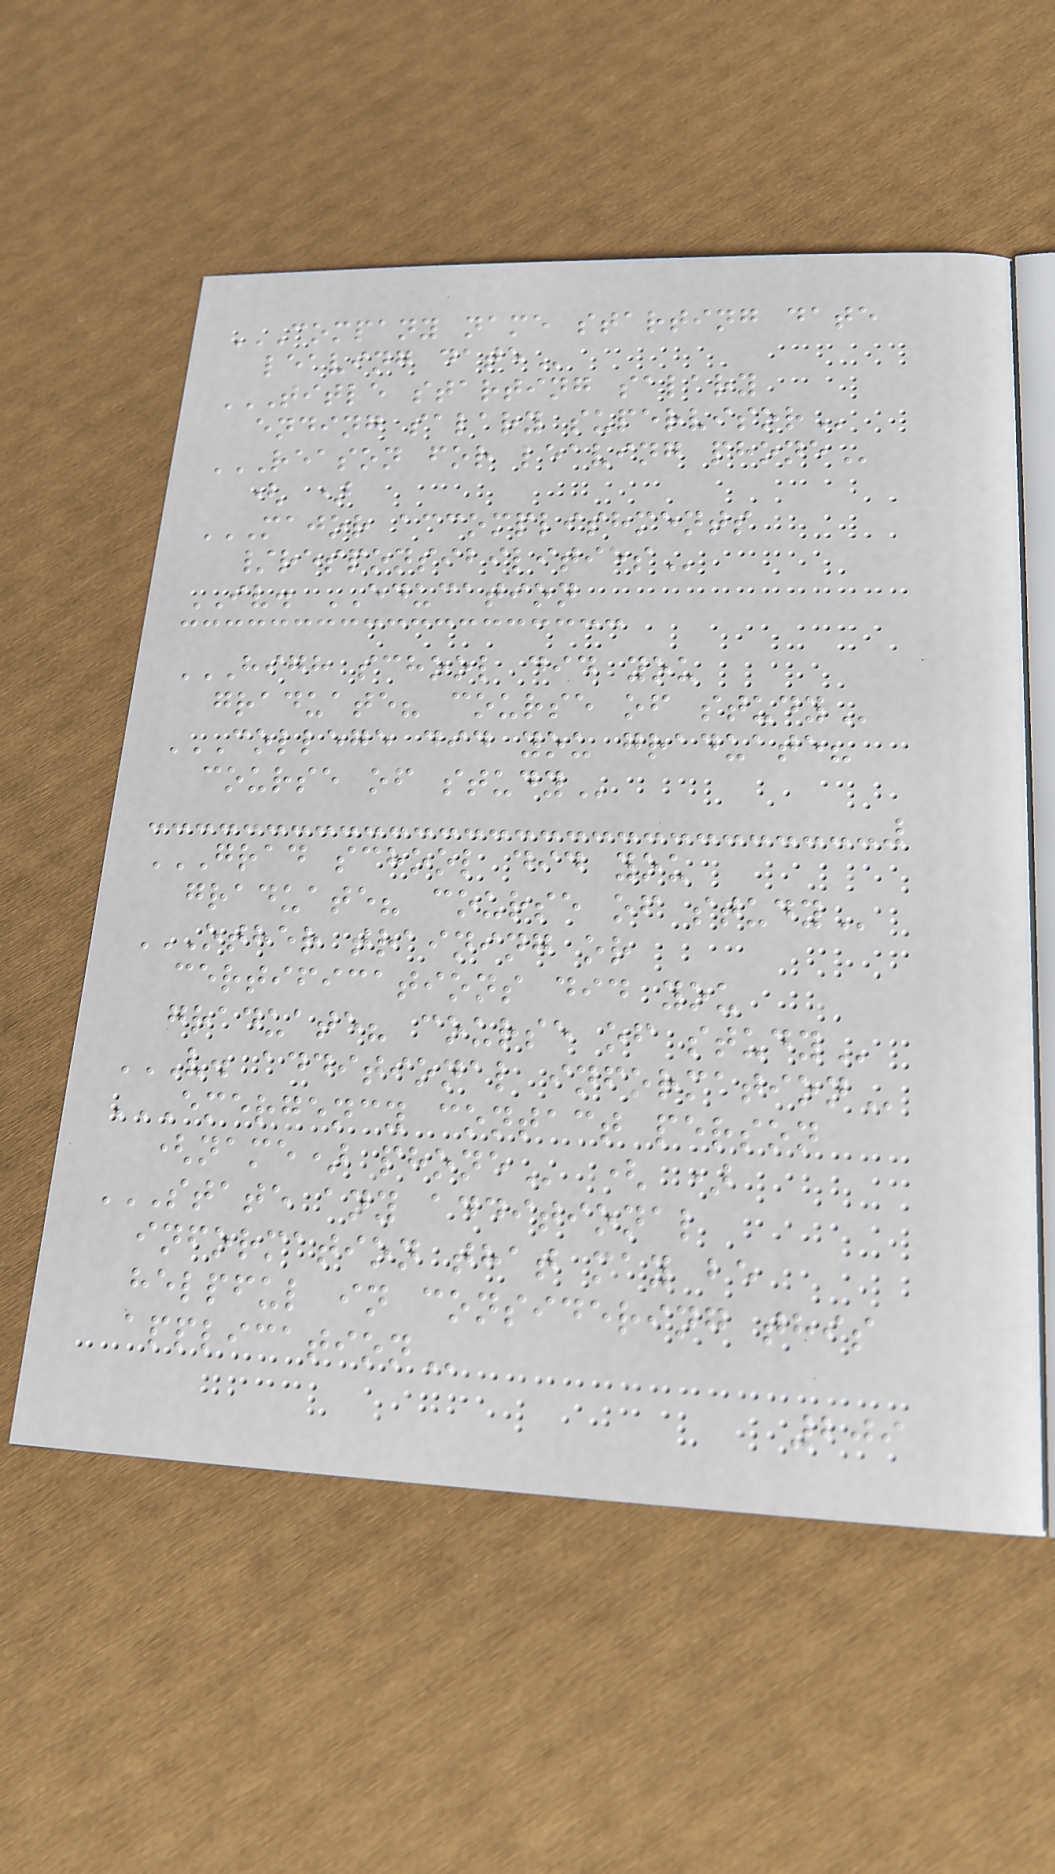COMPANY NAME STARTING DATE
LEAVING DATE
TITLE STARTING SALARY
ENDING SALARY SUPERVISOR
REASON FOR LEAVING PHONE
( )
MAJOR ACCOMPLISHMENTS
/RESPONSIBILITIES
IV. EDUCATION
HIGH SCHOOL DID YOU
GRADUATE? COURSE OF STUDY
COLLEGE DID YOU GRADUATE?
COURSE OF STUDY
GRAD SCHOOL DID YOU
GRADUATE? COURSE OF STUDY
OTHER TRAINING OR
CERTIFICATIONS DID YOU
GRADUATE? COURSE OF STUDY
V. ADDITIONAL INFORMATION
EMERGENCY CONTACT PERSON
(NAME) PHONE ( )
STATE ANY ADDITIONAL
INFORMATION THAT MAY BE
HELPFUL IN CONSIDERING THIS
APPLICATION
209
